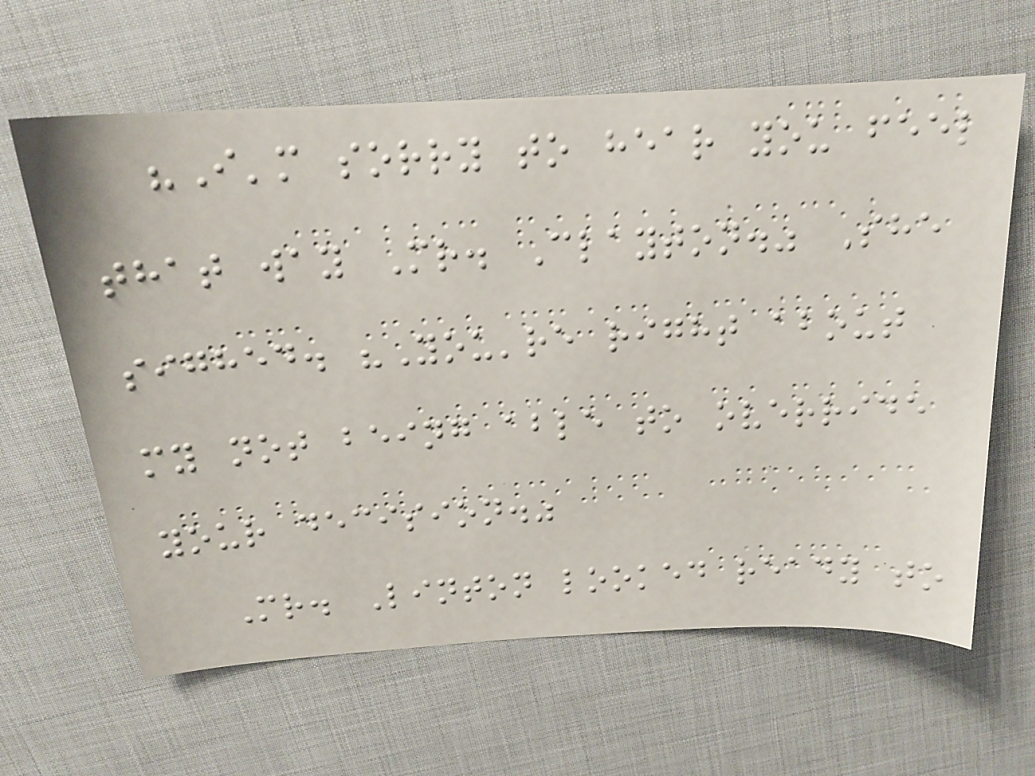"I'm sorry to hear you feel
that way Mr. Clayton." She
sighed. "You're right about
my not being able to override
your decision."
Mr. Linton looked ready to
